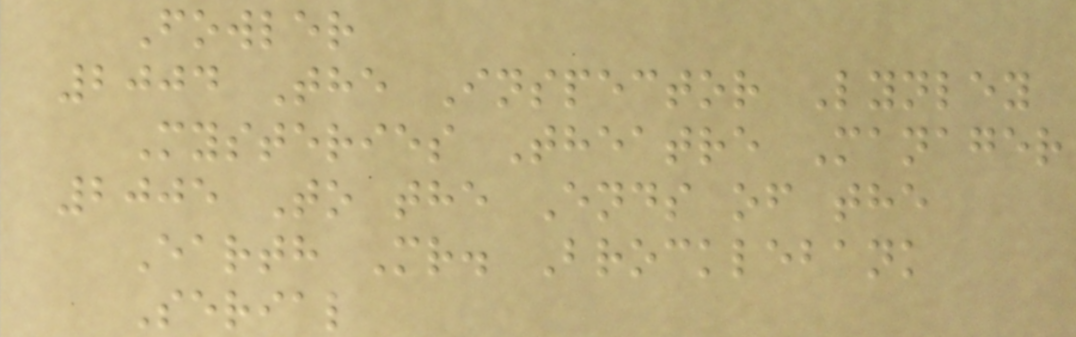Fowler
2004 The Inspector Lynley
Mysteries Theatre Manager
2005 To the Ends of the
Earth Mr. Brocklebank
Serial
